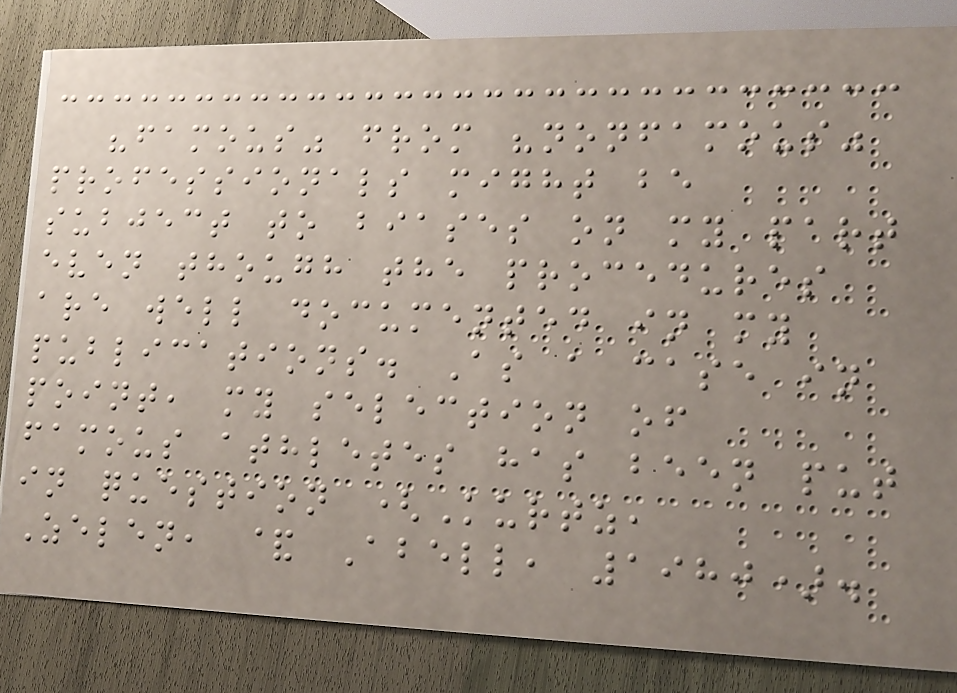"famous" from "nonfamous"
professionals might be
subject to biases on my part
even though the procedures
are well documented in my
publications. As a case in
point, my selection of
famous athletes has been put
in question (Kurtz,
Zelen, & Abell, 1980).
